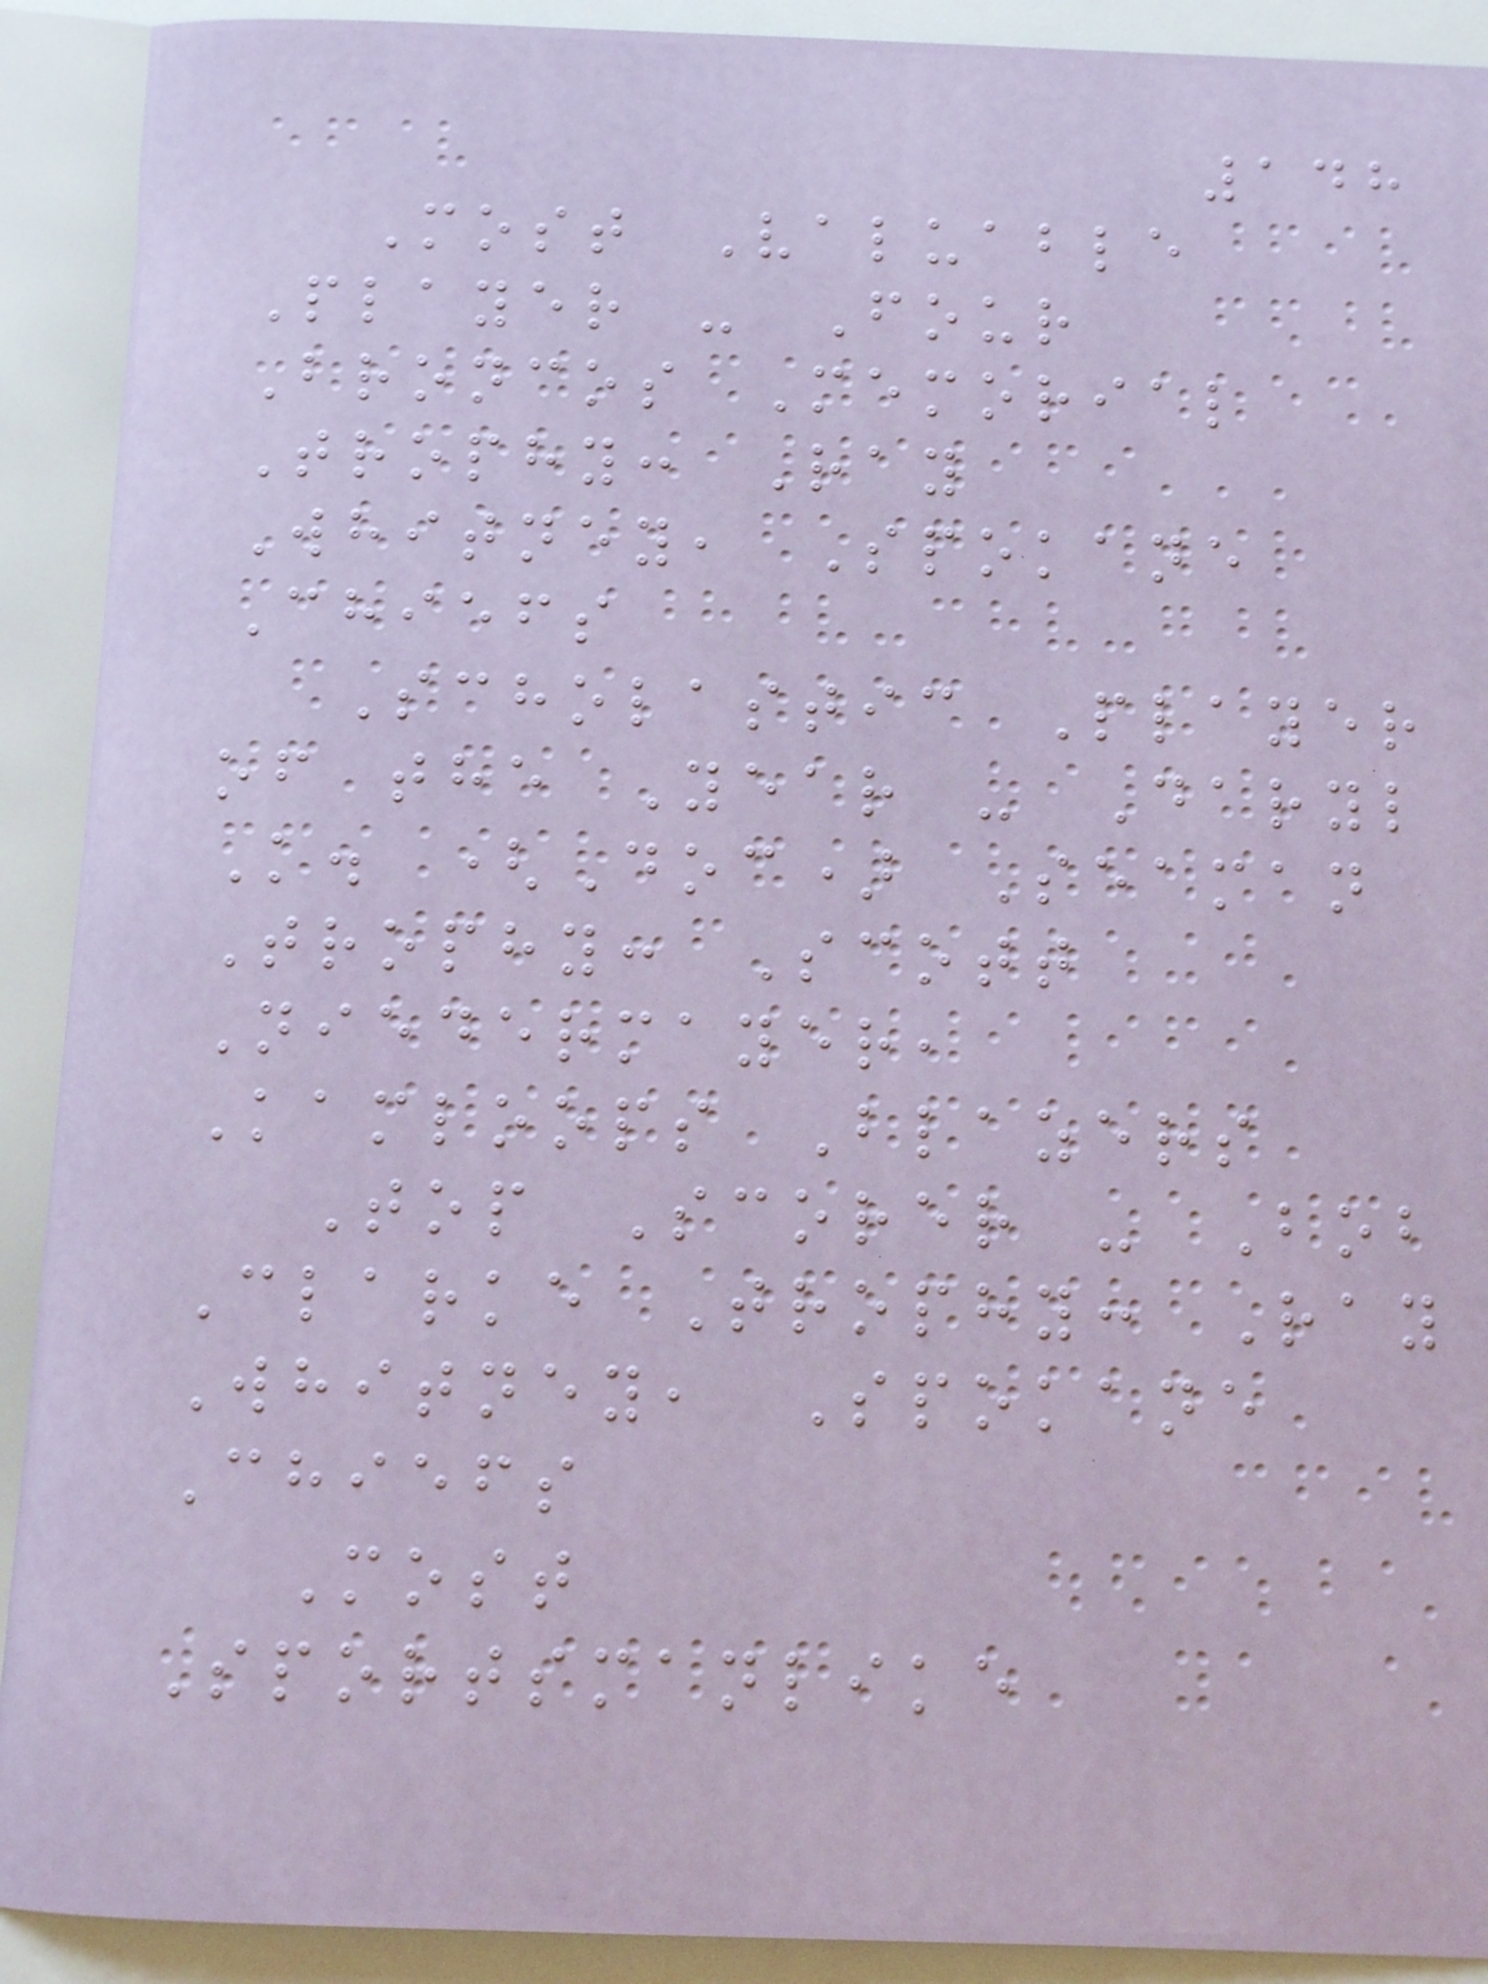148
Most Valuable
Player - Four
Broncos Memorial
Trophy: Ray
Whitney, Spokane
Chiefs
Scholastic Player
of the Year - Daryl
K. (Doc) Seaman
Trophy: Scott
Niedermayer,
Kamloops Blazers
Top Scorer - Bob
Clarke Trophy: Ray
Whitney, Spokane
Chiefs
Most
Sportsmanlike
